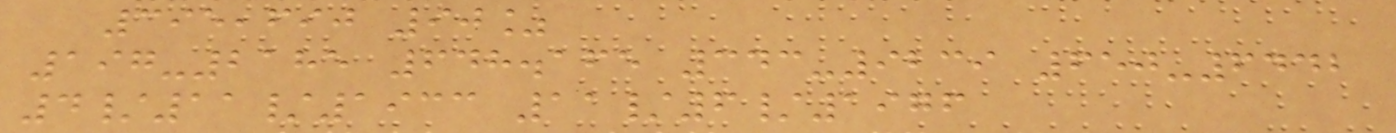395,690 90%
197-2185 648.165 343-9239 650-6442
4/11/1933 11/6/1976
